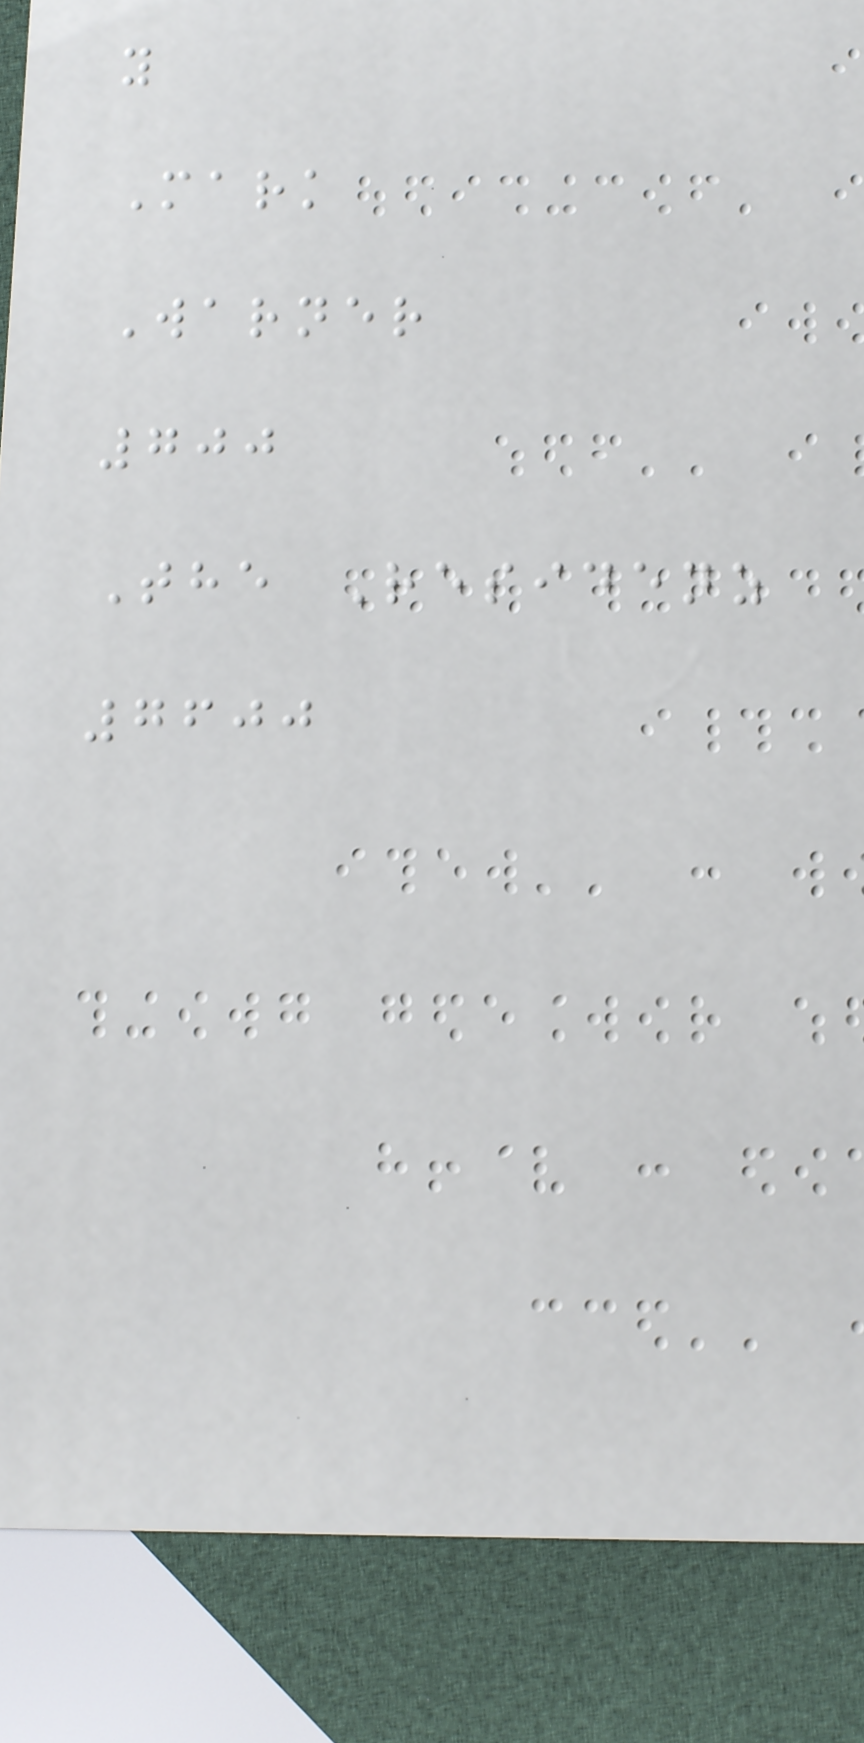y
Mark
Warner
700
The Residenz
7600
